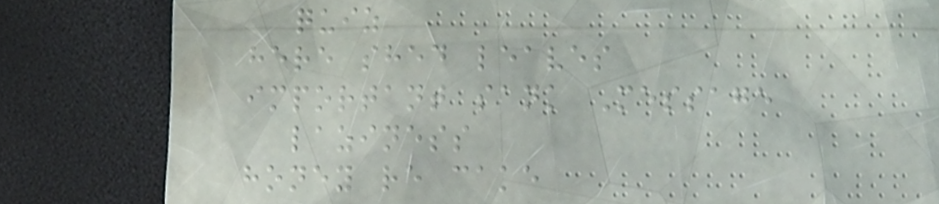quiz
here shed leaves
important sank Message
laziness
honey re cake
